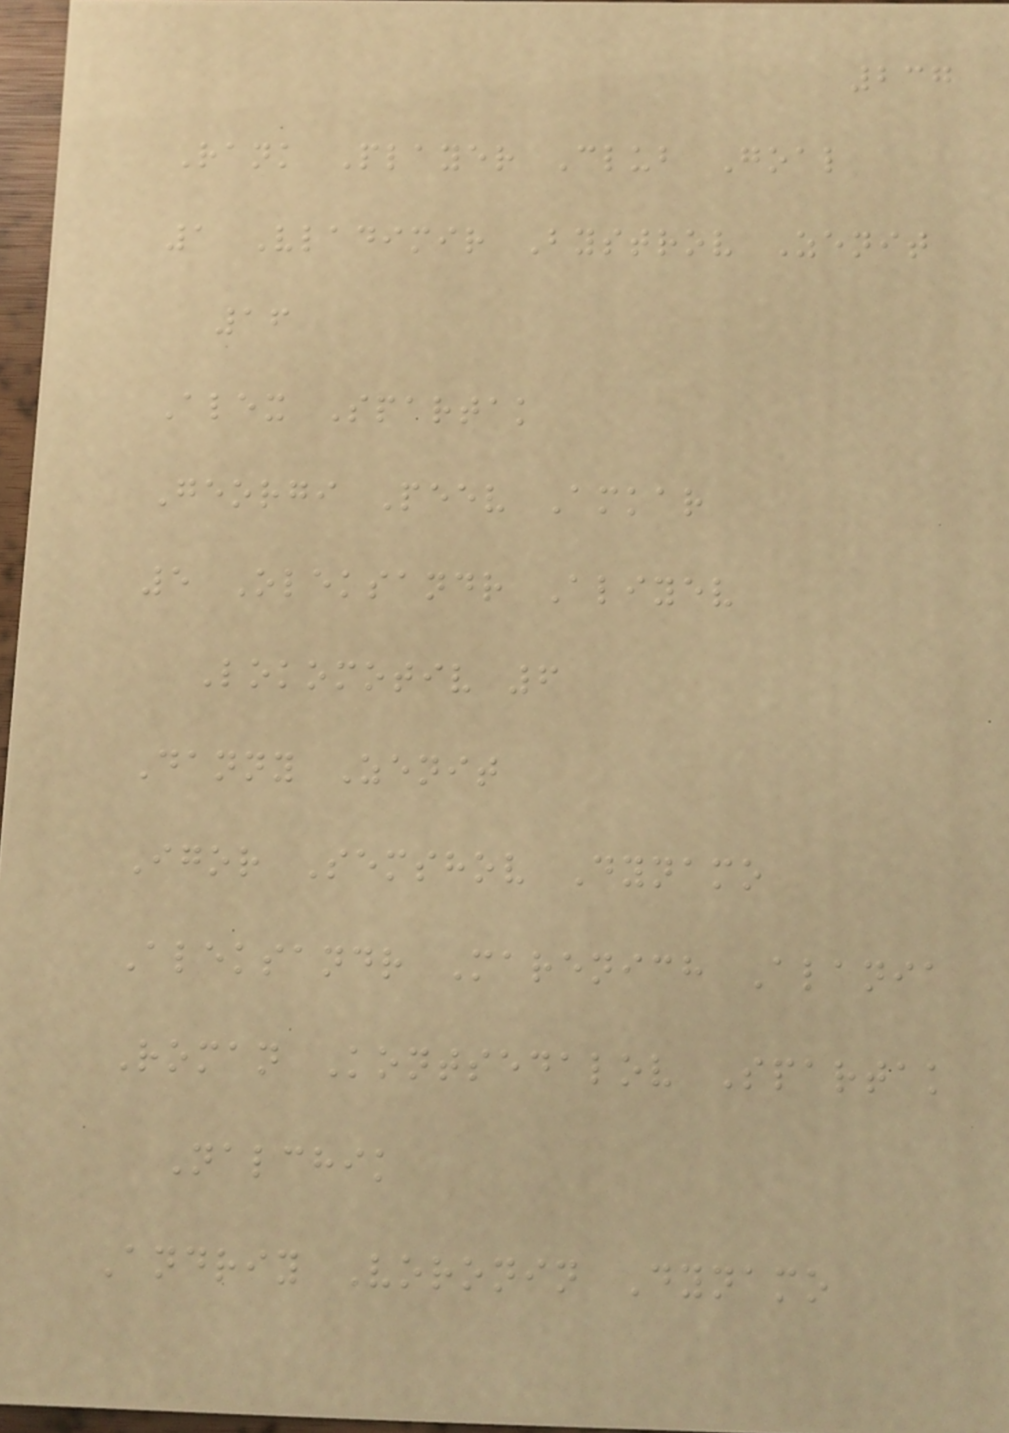237
Rank Player Club Goal
1 Vladimir Bystrov Zenit
16
Alex Spartak
Georgi Peev Amkar
5 Oleksandr Aliyev
Lokomotiv 6
Danny Zenit
Igor Semshov Dynamo
Aleksandr Marenich Alania
Roman Kontsedalov Spartak
Nalchik
Andriy Voronin Dynamo
